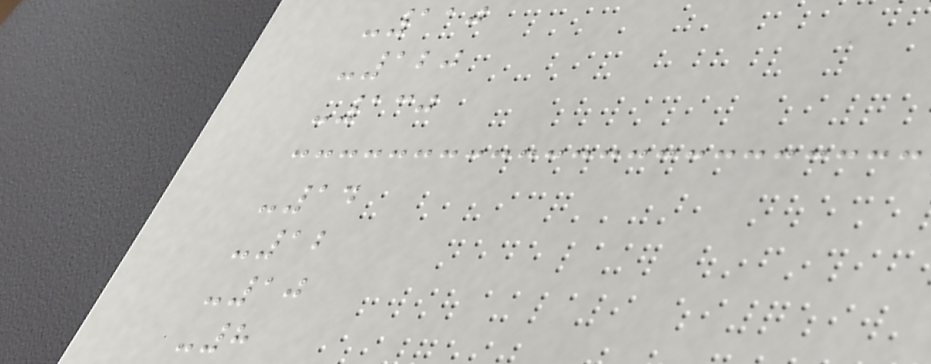-110
-120
-130
-14
-12
-10
-8
